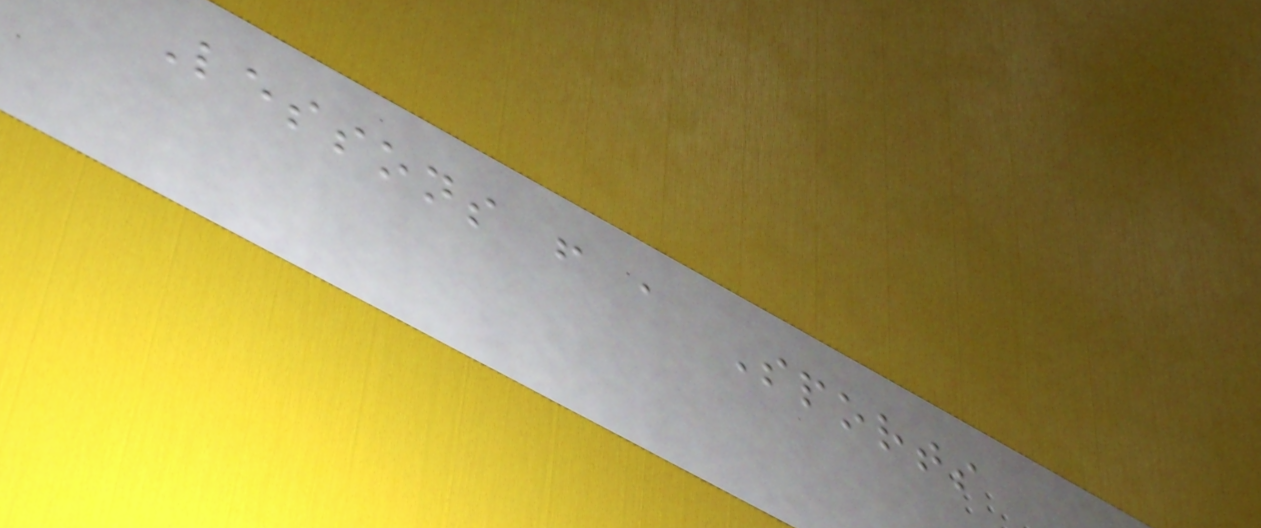Lessons from a Sports
